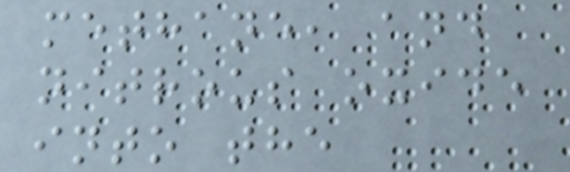methane, and
nitrous oxide
into the
